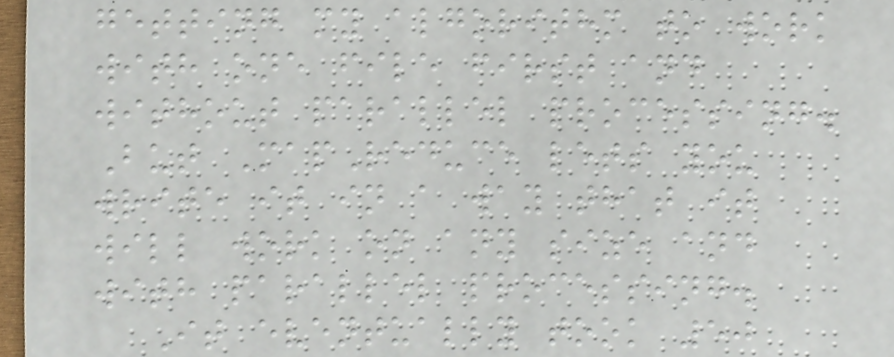getting my algorithm to work
with one file first and
without parallel processing.
But MapReduce lets you
write it in a way that it
will work on any size and
with parallel processing.
It eventually took 50
